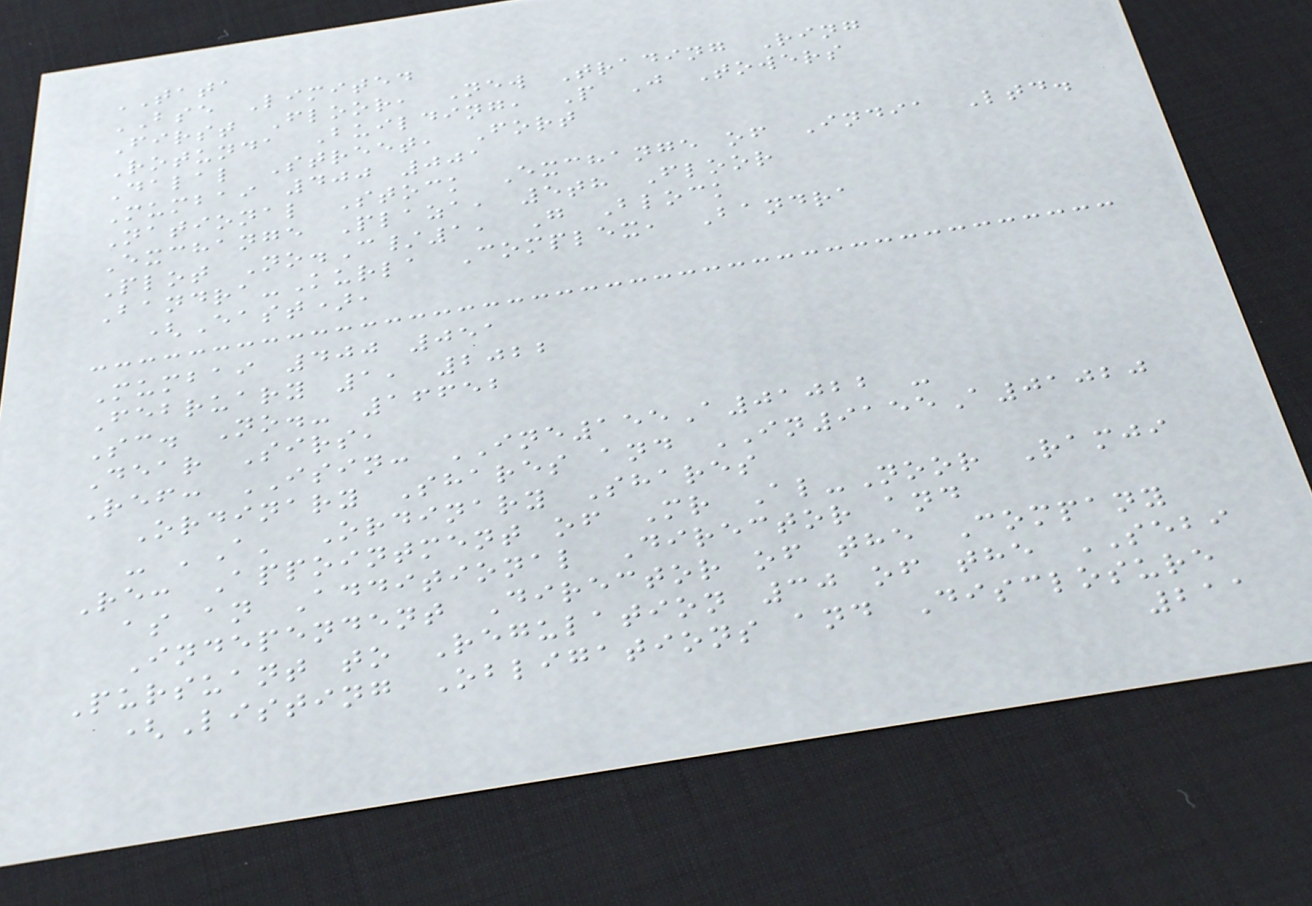TATA
BSE Limited
First Floor, New Trading Ring
Rotunda Building, P J Towers
Dalal Street, Fort
Mumbai 400 001
National Stock Exchange of India Ltd.
Exchange Plaza, 5th Floor
Plot No.C/1, G Block
Bandra-Kurla Complex, Bandra
(East),
Mumbai 400 051
February 1, 2022
Sc. No.- 16652
Dear Sirs,
Ref: ISIN: INE155A01022 -
Ordinary Shares and IN9155A01020
- 'A' Ordinary Shares
Re: Appointment of Mr Al-Noor Ramji
as an Additional Director and
Independent Director of the Company
Pursuant to Regulation 30 of the SEBI
(Listing Obligations and Disclosure
211
